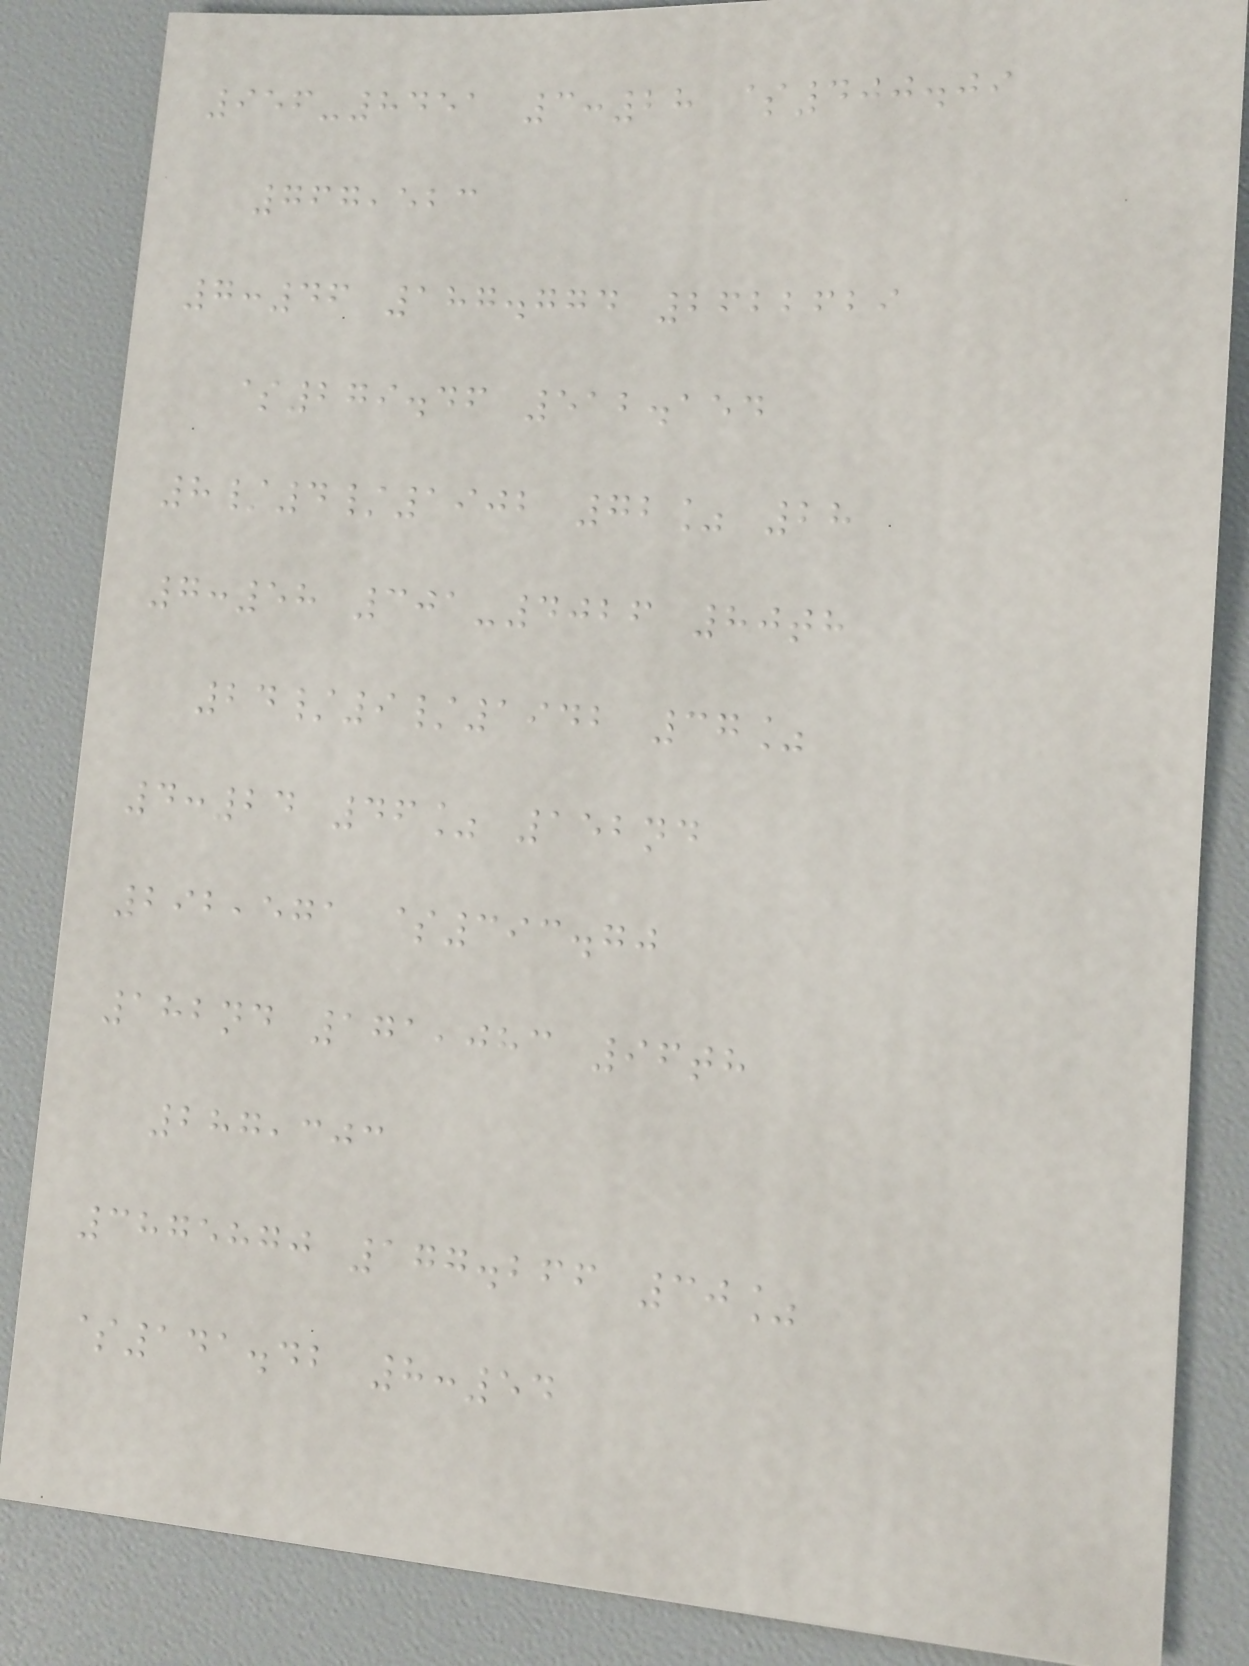956-8451 3:28 $400.09
767,523
7:46 187.774 2622629
$279.46 512.154
8/4/1902 72% 28
7:58 301-4026 80th
24/9/1942 37%
4:24 46% 152nd
292,571 $393.70
182nd 171,083 96th
287,303
3875870 177.266 30%
$141.42 8:54
